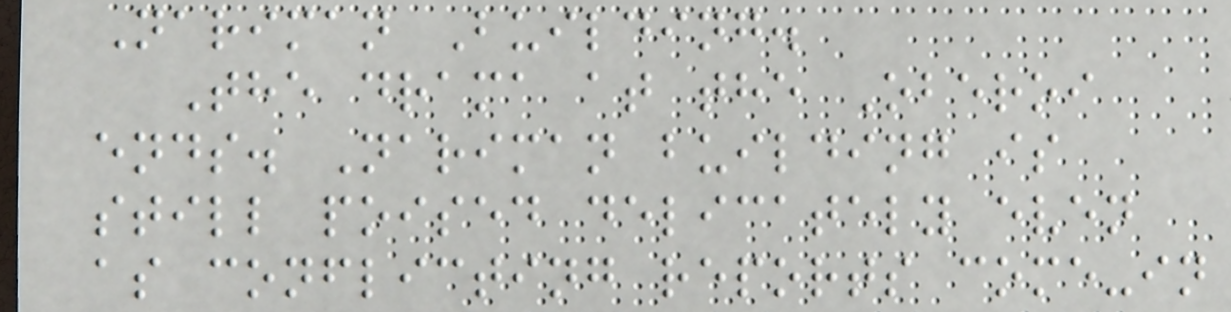Nariman Building.
The drama at the Oberoi
ends. Nariman building is
still poised delicately even
as conflicting reports come-in
